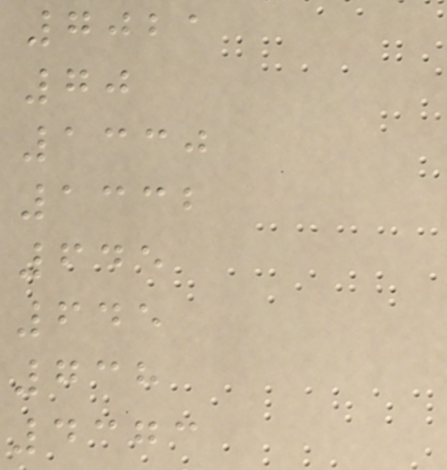7021
70
1330
1332
645
645
738
4373
